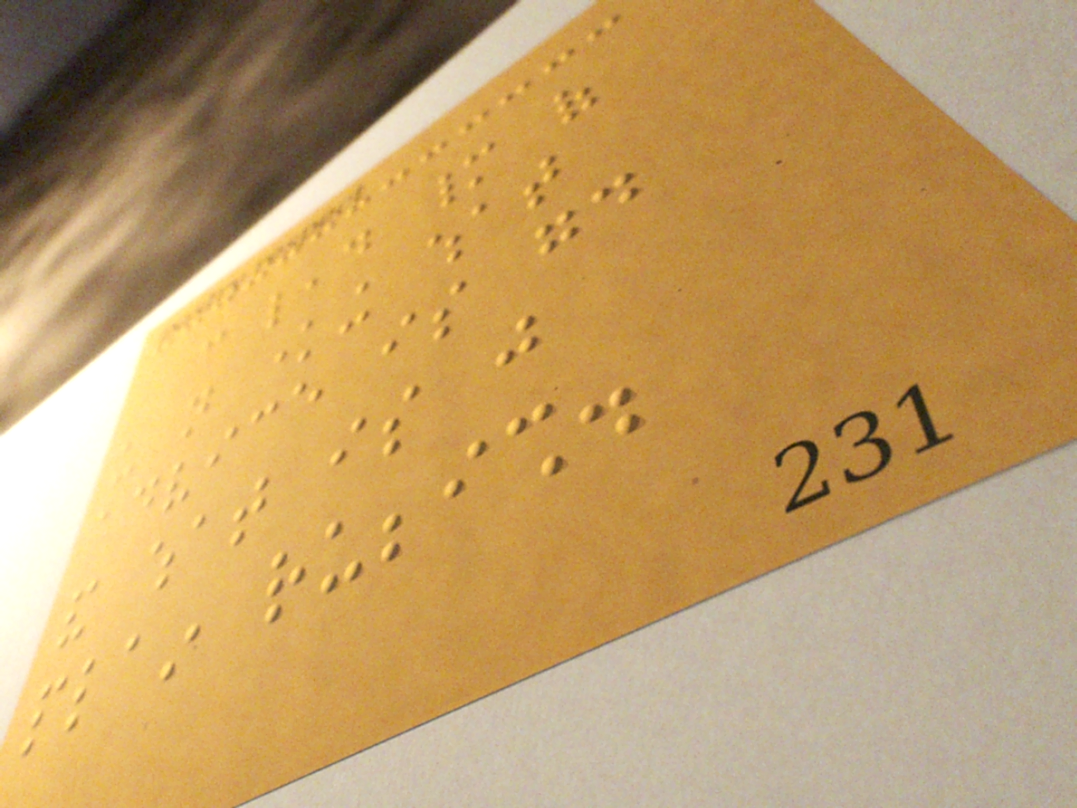can lead many of
us not knowing what
advice is good
and what is just
plain rubbish.
